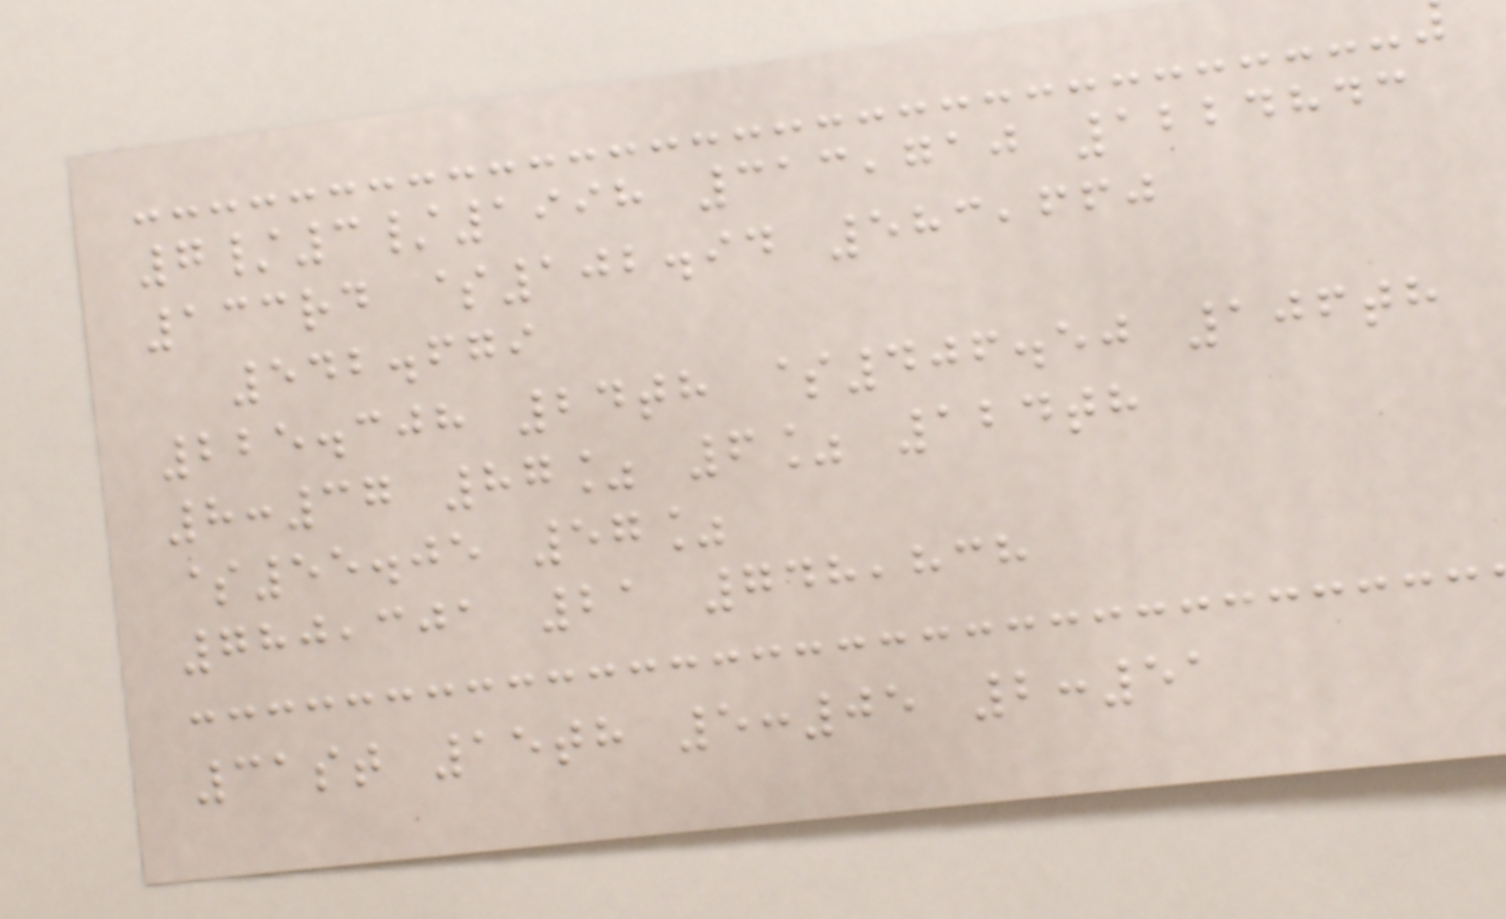7/3/1998 313,710 1224843
133rd $102.94 583,660
542.679
225.308 24th $406.50 106th
8:37 87% 6% 124th
$55.05 57%
780,301 21 748,838
31st 15th 5:05 2:51
